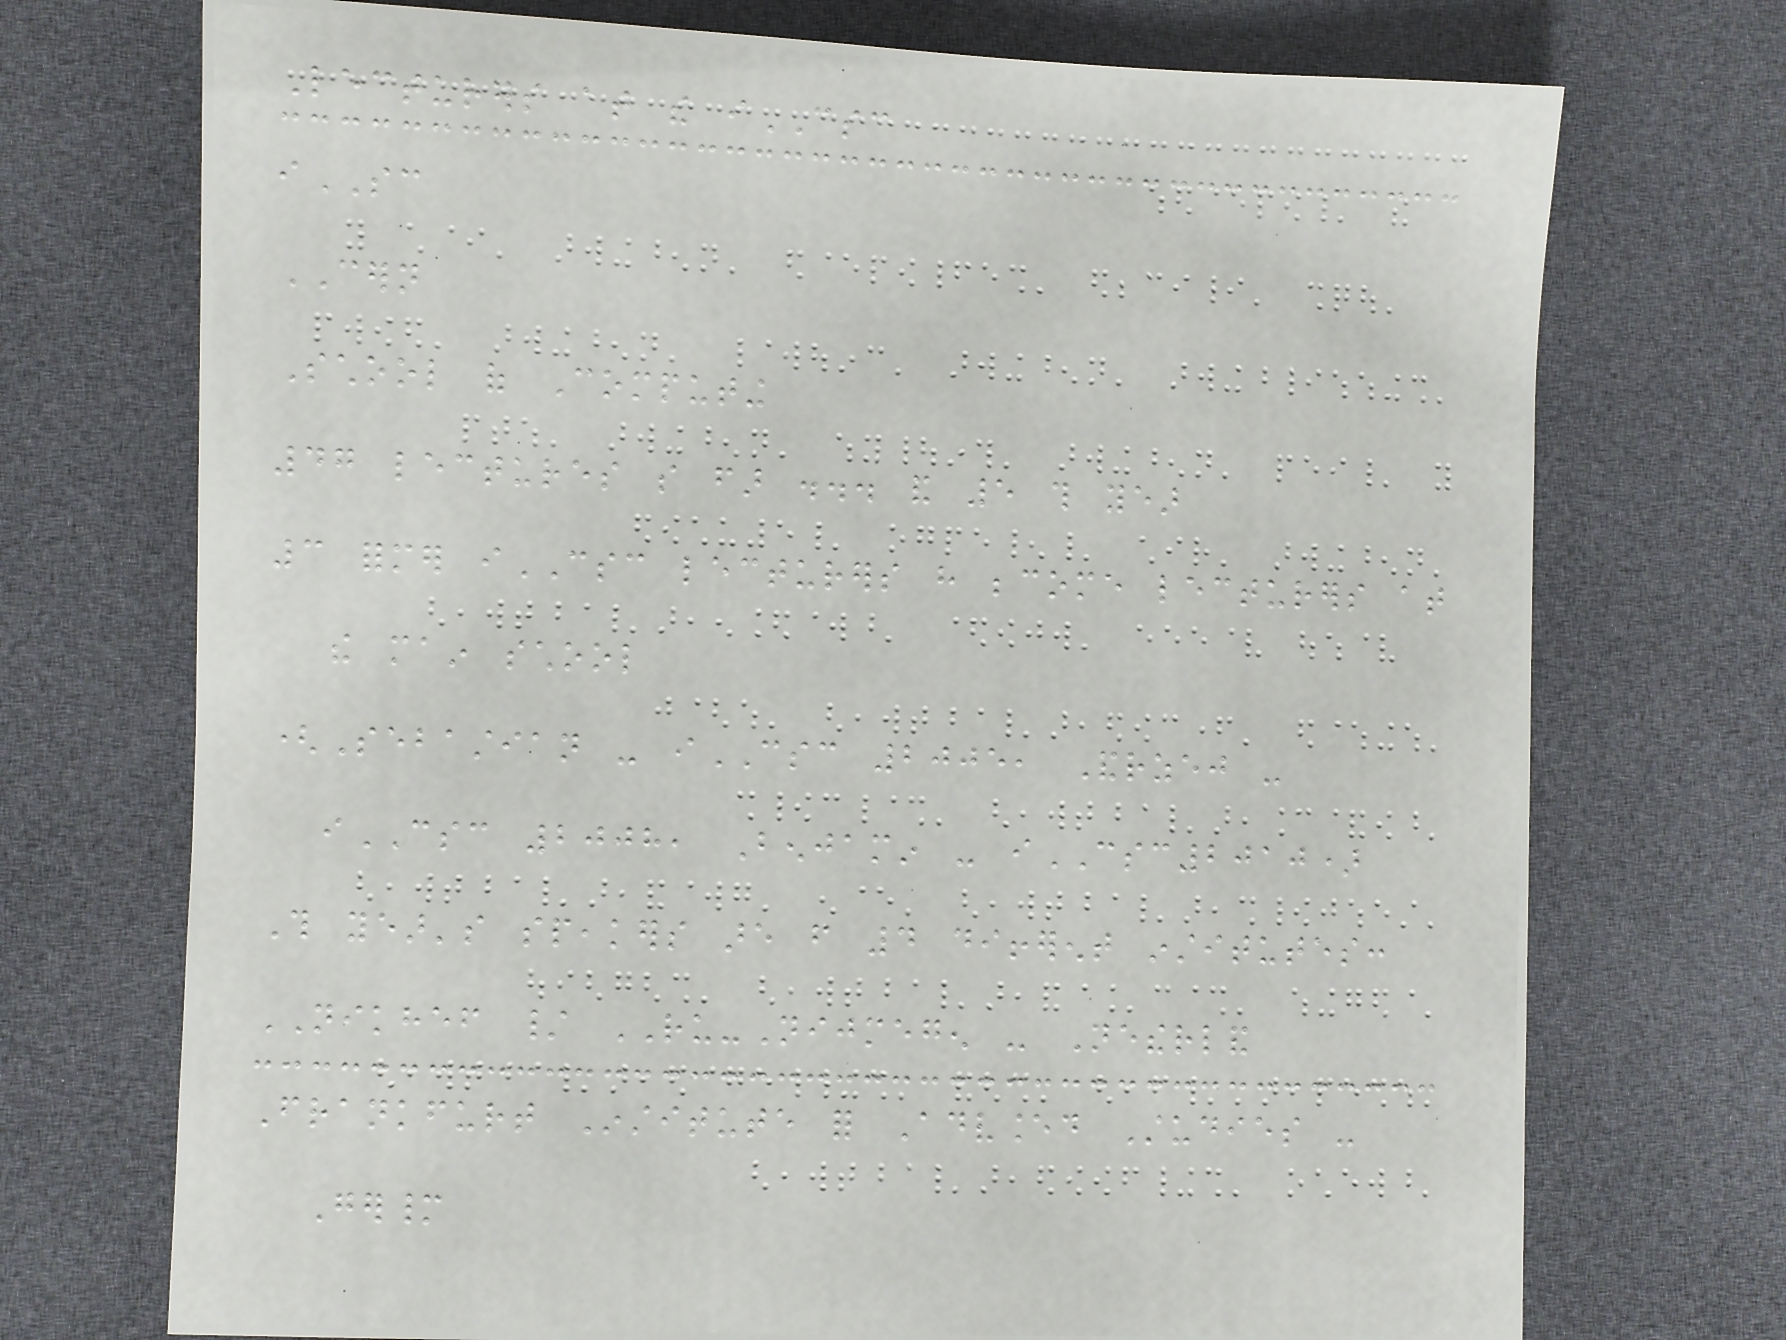Lecturers at the iCSC
iSC
CERN
School of Computing
47 lectures so far ... and 5 this year
3 former iCSC lecturers have become lecturers at
the main school
(Sebastian - iCSC 2005, Andrzej -
iCSC 2008, Benjamin - iCSC2010)
This year's speakers are from 4 different institutes:
NIKHEF / RU-Nijmegen - Netherland
Frankfurt Institute for Advanced Studies -
Germany
